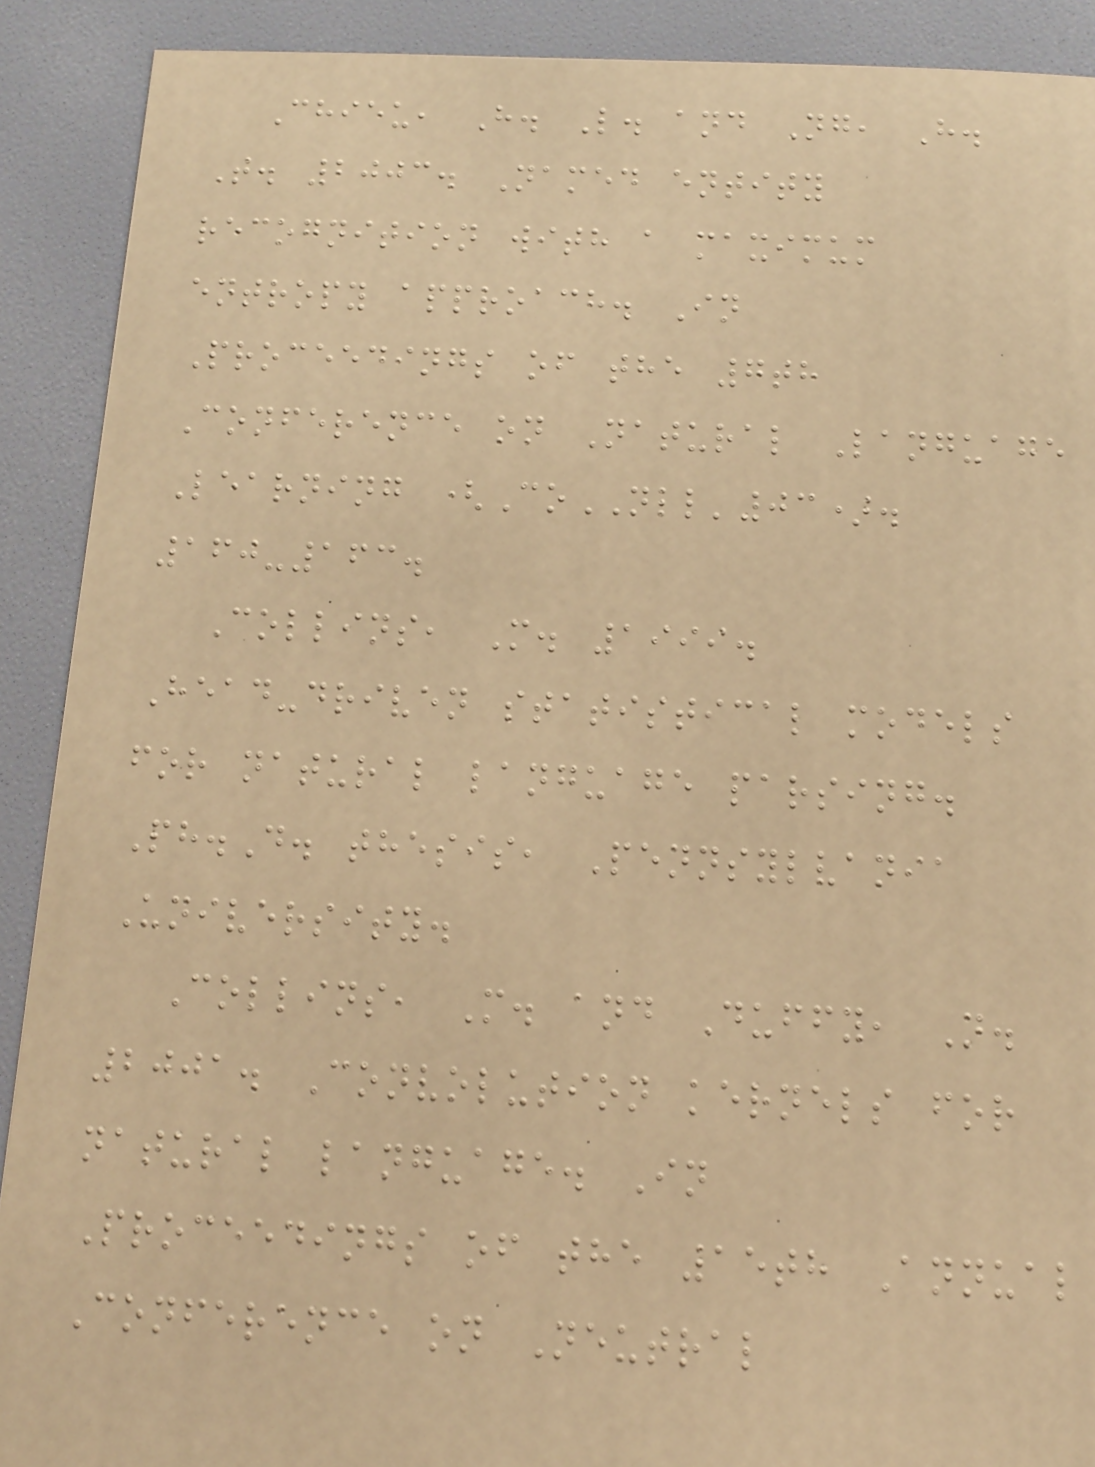Chieu, H. L. and Ng, H.
T. 2003. Named entity
recognition with a maximum
entropy approach. In
Proceedings of the 7th
Conference on Natural Language
Learning (CoNLL'03).
160-163.
Collins, M. 1999.
Head-driven statistical models
for natural language parsing.
Ph.D. thesis, Pennsylvania
University.
Collins, M. and Duffy, N.
2001. Convolution kernels for
natural language. In
Proceedings of the 15th Annual
Conference on Neutral
